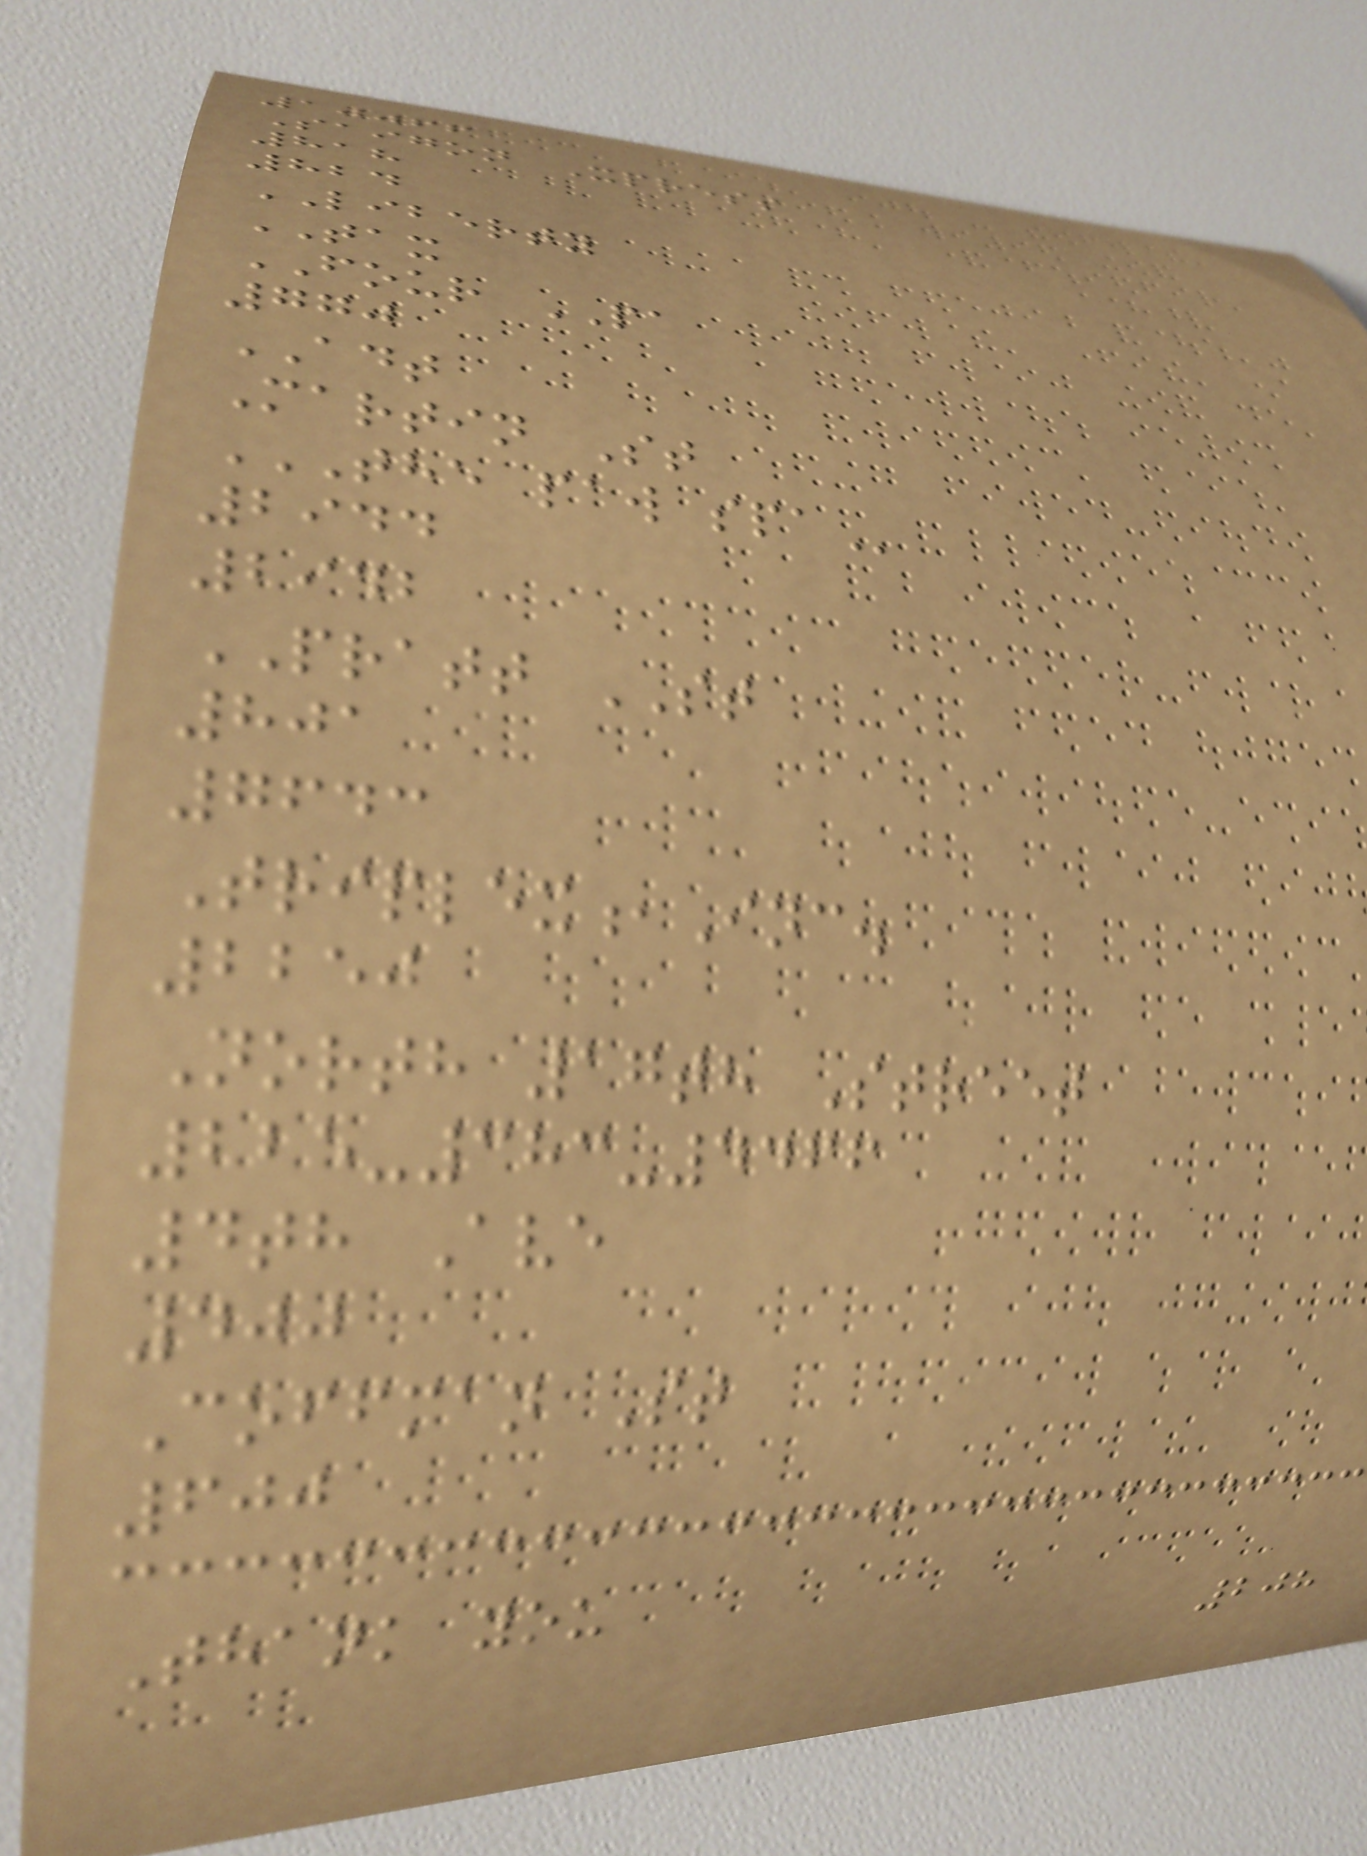10066
Saigon Xpress
818
824
LIBERTY
TAX
FOUR PA
770
ADT
Martin St
THE PAW SPA
2944
2942
PRATT ST
801
7643
Triplex,Inc.
2250
North 17th Street
225-383-4466
4th Ave
400
Coffman St
600
Thank you
208
